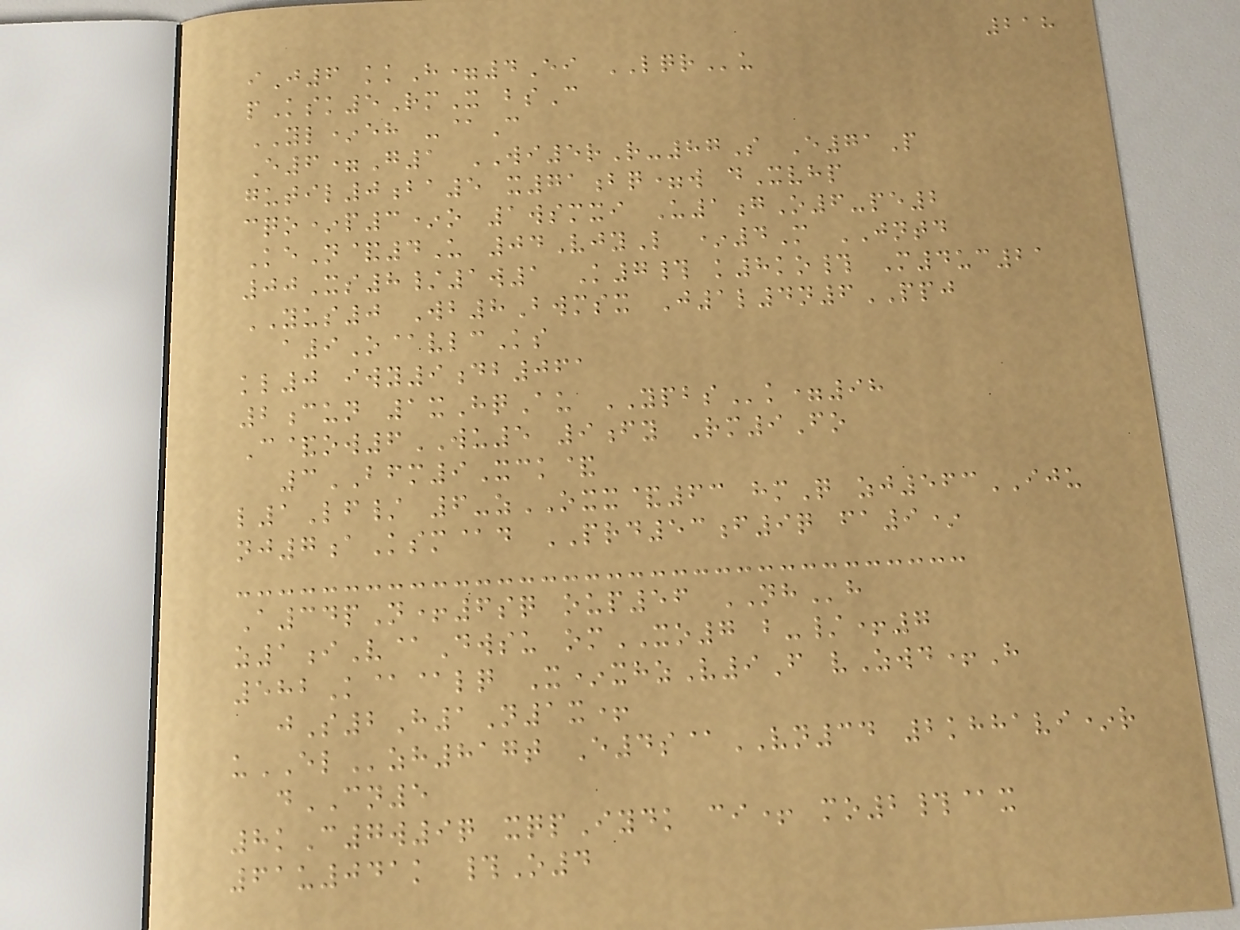218
iJ6 kkH=4Ei LQRu
pKsk5RmX bsC
YL*eh -@C
E6=G1 WI5rR-87S E71P
gutil0ba5 x71bq=w dXvhp
cqo*p3*o 1wsmxi U1gO6-pe2
KeN&4U 04VjyL *4M JNTD
00Xs8/1w1 K7# k8ko# M4uc21
YUS0 Wb8Bwmsx J1l4n6PPJ
a9O@vlcKs
kl0 iwy9db061
2cun 1xHqAu YPBSk=98
C&ow6WU5 9fy Rm9Fo
3BFM9Xck&
l1Lf/ 6-zOXX&63 hmQ zj563IJU
nj7aKsm@d PRD53f9q fa9*
A34pN+6sq oup56 NHh
z1iV@Dwsu omXO7 b-/+7
582K@@lq X*xhzV9F vZwd+H
jS2H1N1x+
uELzh817t E4s@VN34 2khhavi*r
dCN5
8kC7w9q xqpIydk ci+ mo2#@x
61u041k #O4
